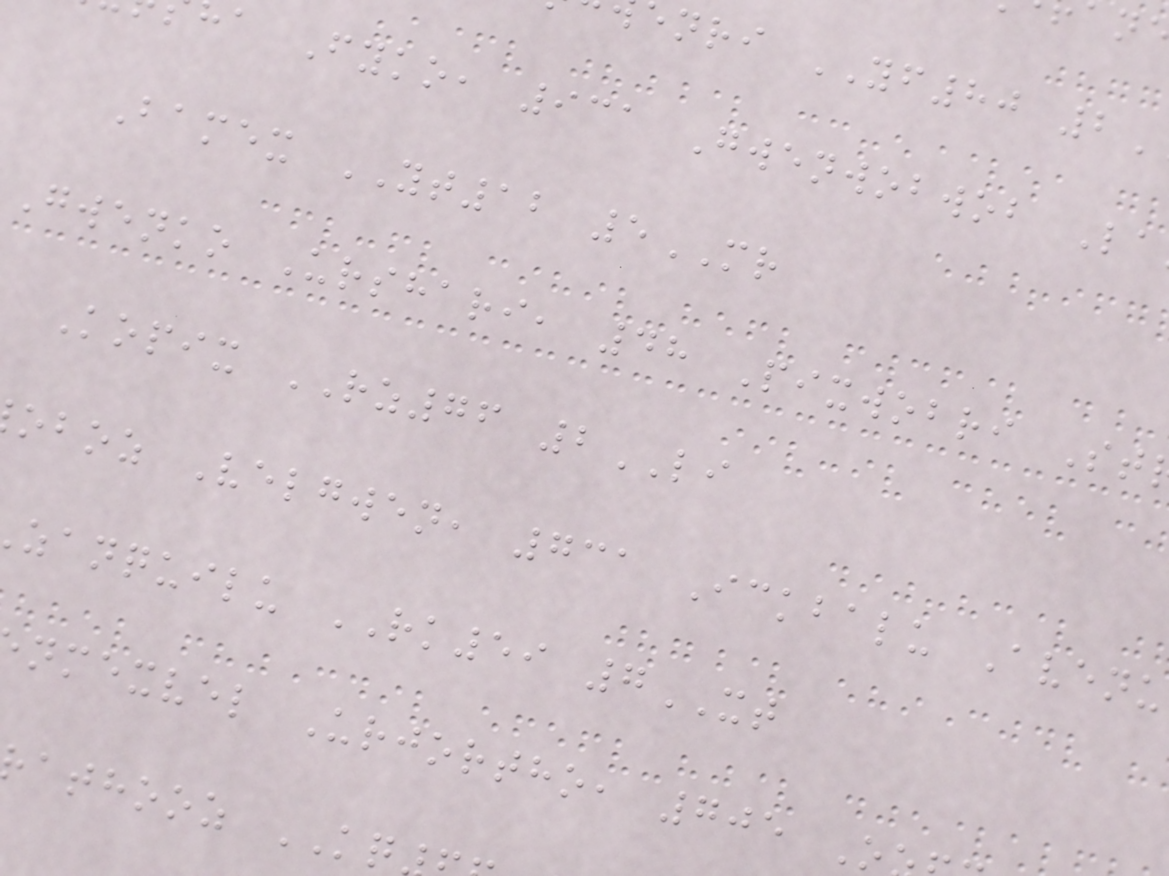nri YF80 2
a Fyko, 931 Gwenwobwob La
Bamex YT12 5MR
Gwenko Urshari, 48 Pixwobri St
Kopix RZ76 2LI
oboz Velgwen, 731 Ickbalu Avenu
zanquilu RK59 7XT
nmexvel Urjortho, 705 O
athooz KQ
